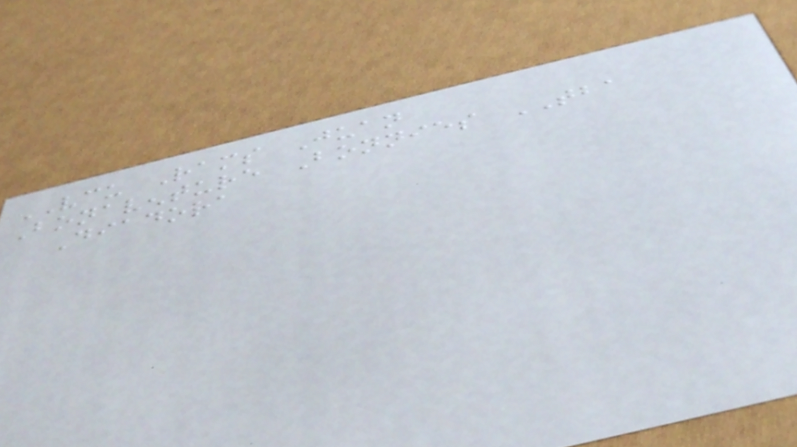VCU Rams Juan
Bonaventure Bonnies TBA
Diadora
